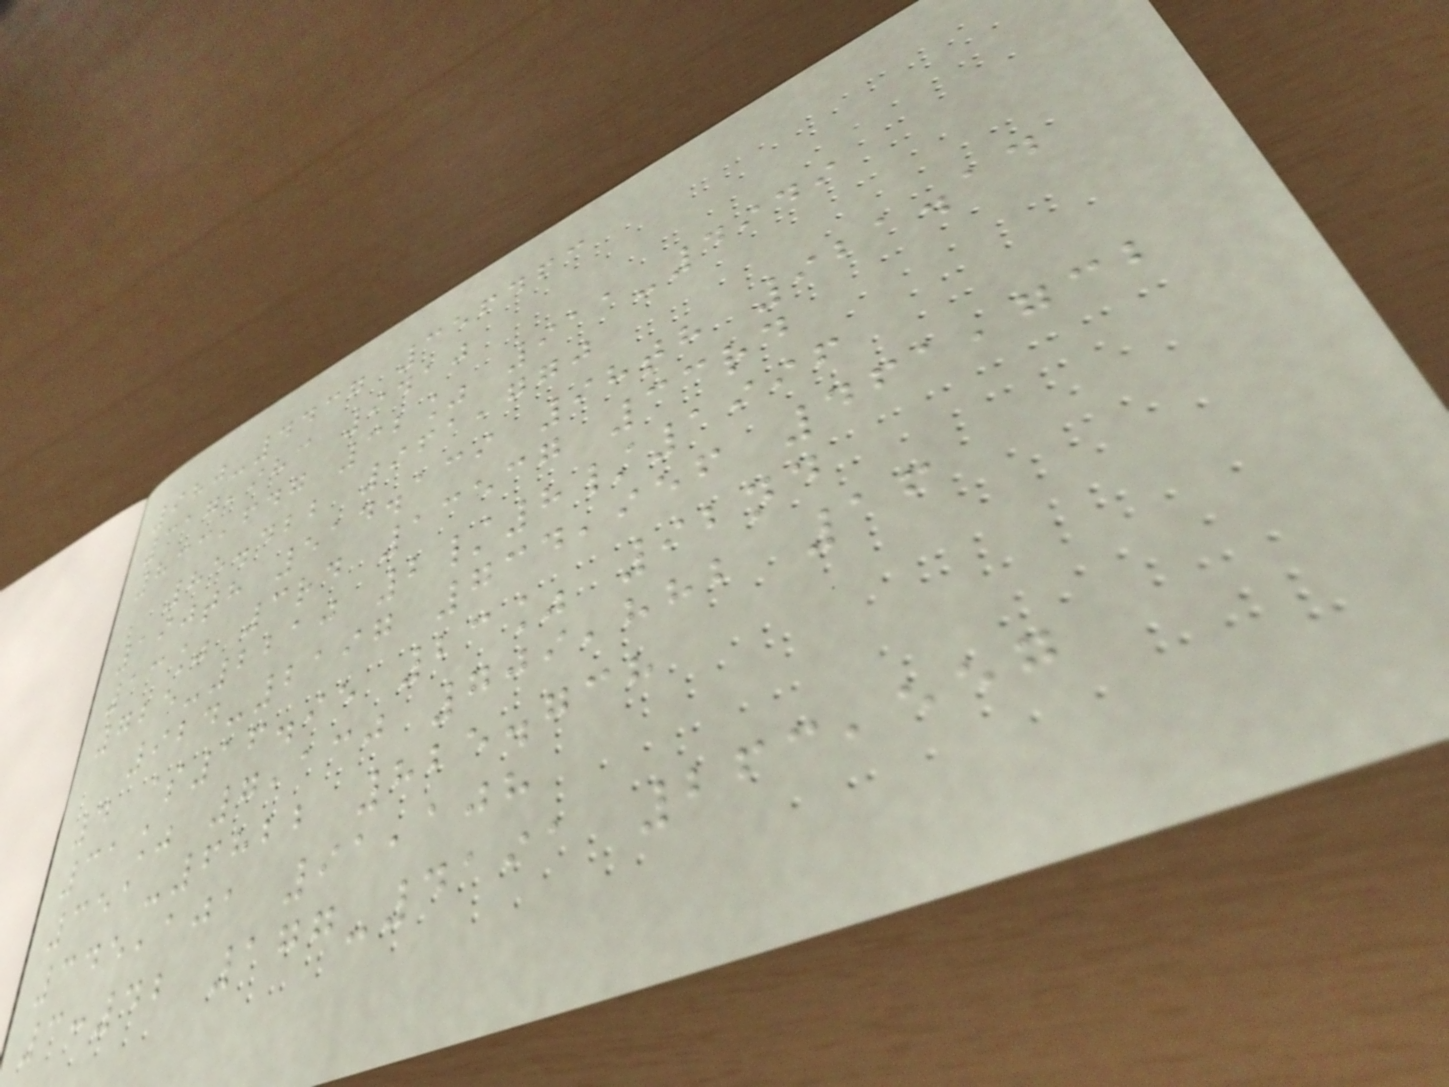980-4437 356463
317,983 9410
833,647 32% 911-4949
85.422 961,770
190th 514.139 98th 921.14
13% 3rd 13537 33rd
725-2210 2/8/1996
924-2197 734,956 461,732
4 $16.95 23% 92nd
31% 7,130 709,882 16
351-6822 825.738
345,101 91,108
3:42 177-4191 263,557
